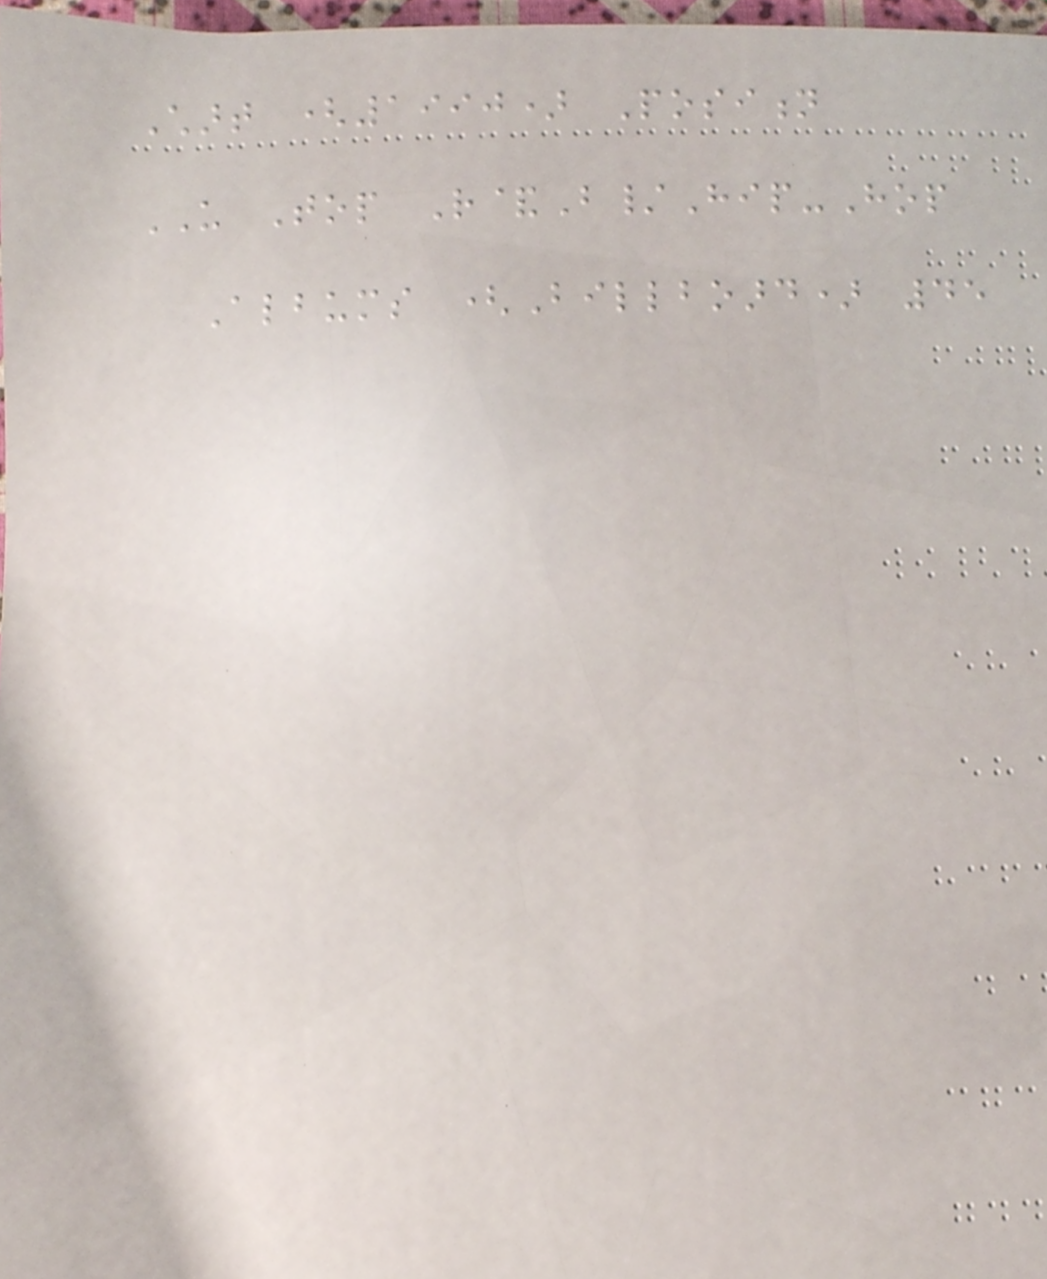Chart (1990) Position
US Top R&B/Hip-Hop
Albums (Billboard) 45
